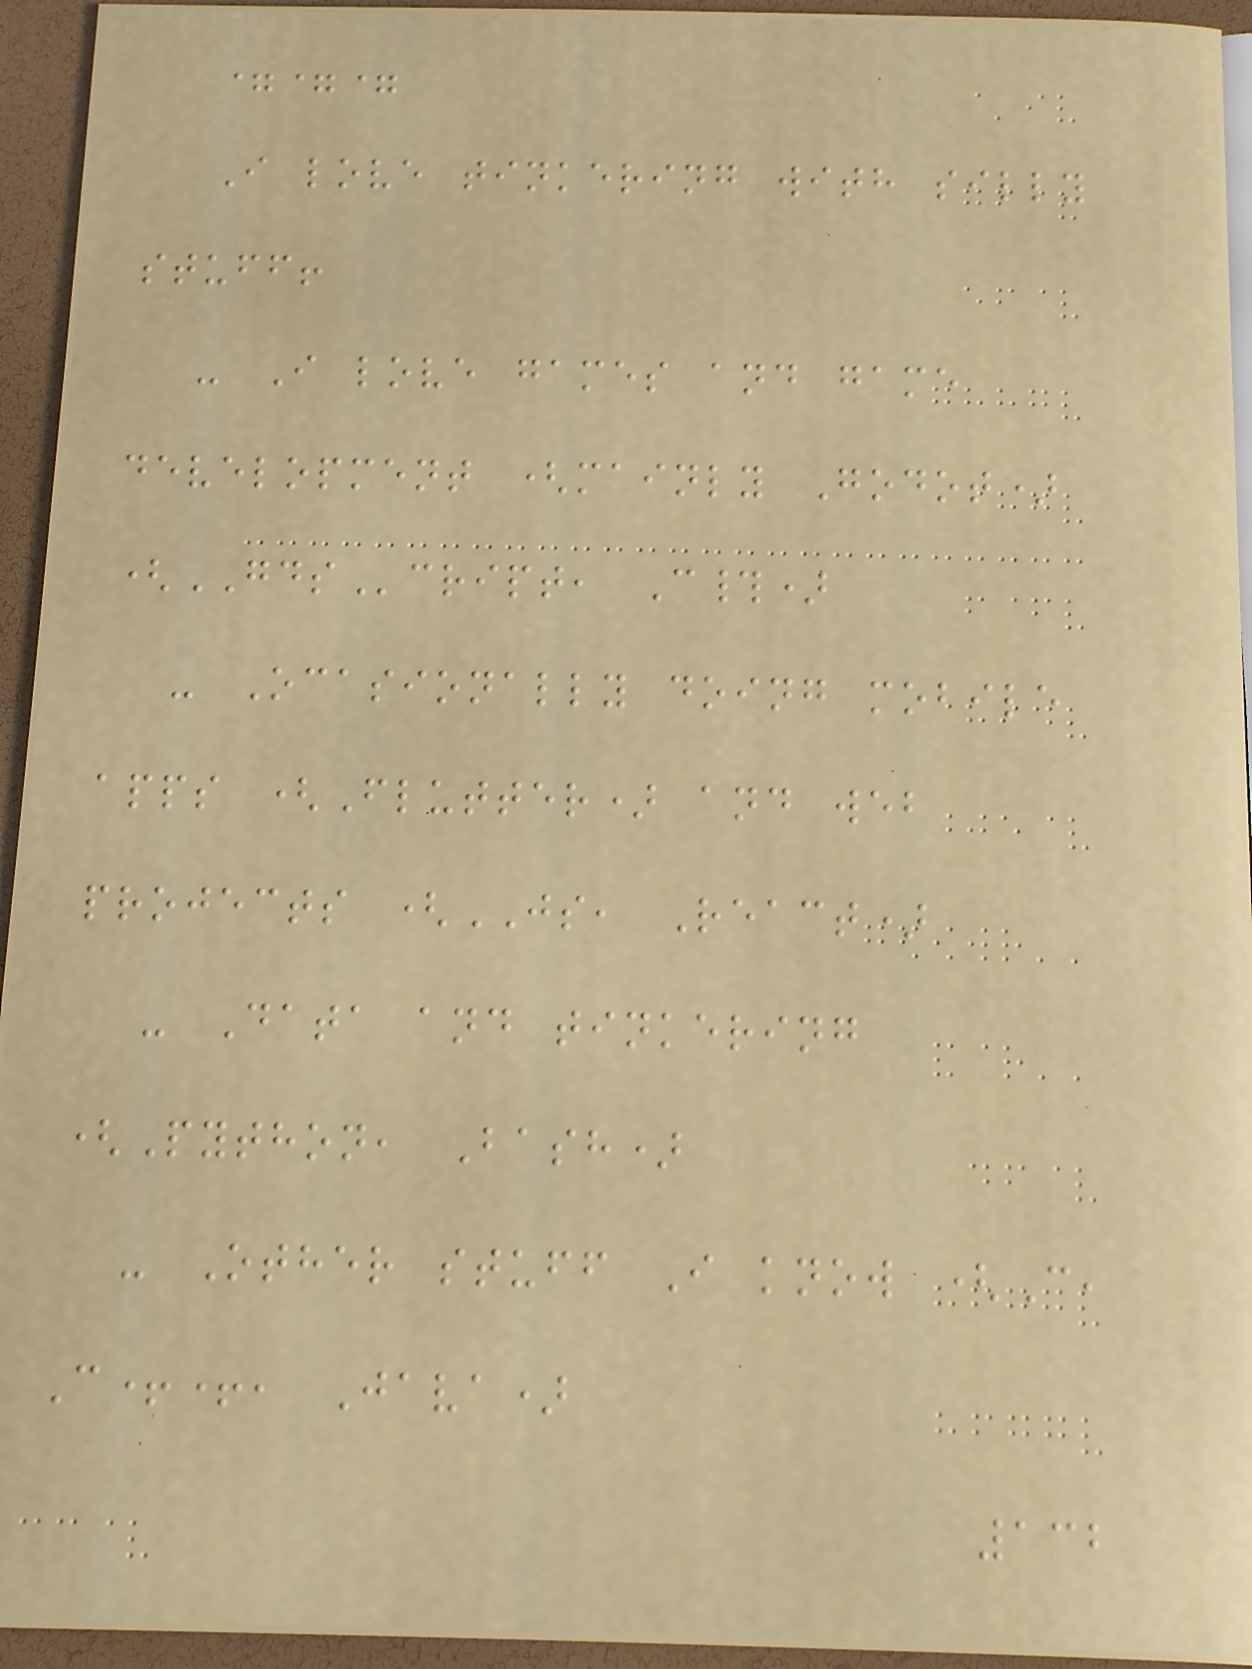===
I love tinkering with silly
stuff!
- I love games and game
development (mainly Godot)
(GDScript, C#)
- Ocasionally doing mobile
apps (Flutter) and web
projects (JS, React)
- Data and tinkering
(Python, Bash)
- Other stuff I know (C,
C++, Java)
132
